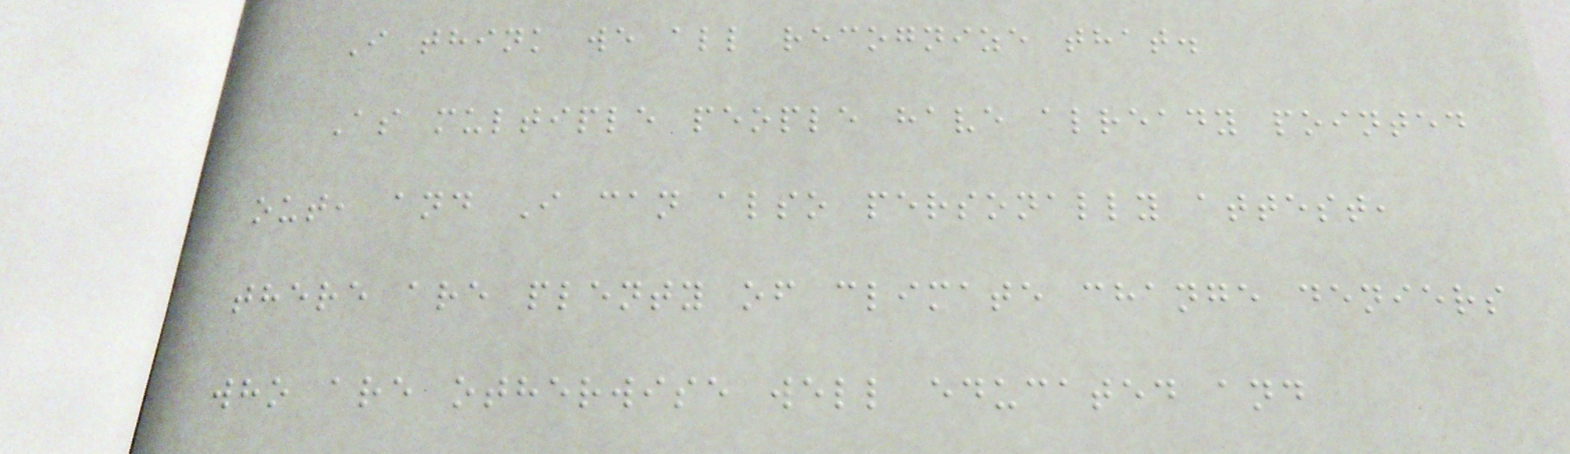I think we all recognize that.
As multiple people have already pointed
out, and I can also personally attest,
there are plenty of climate change deniers
who are otherwise well educated and
